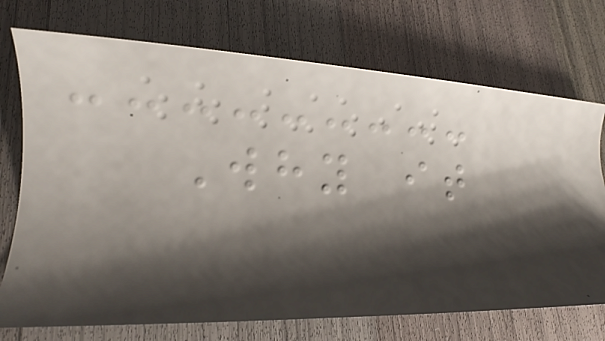Why it
